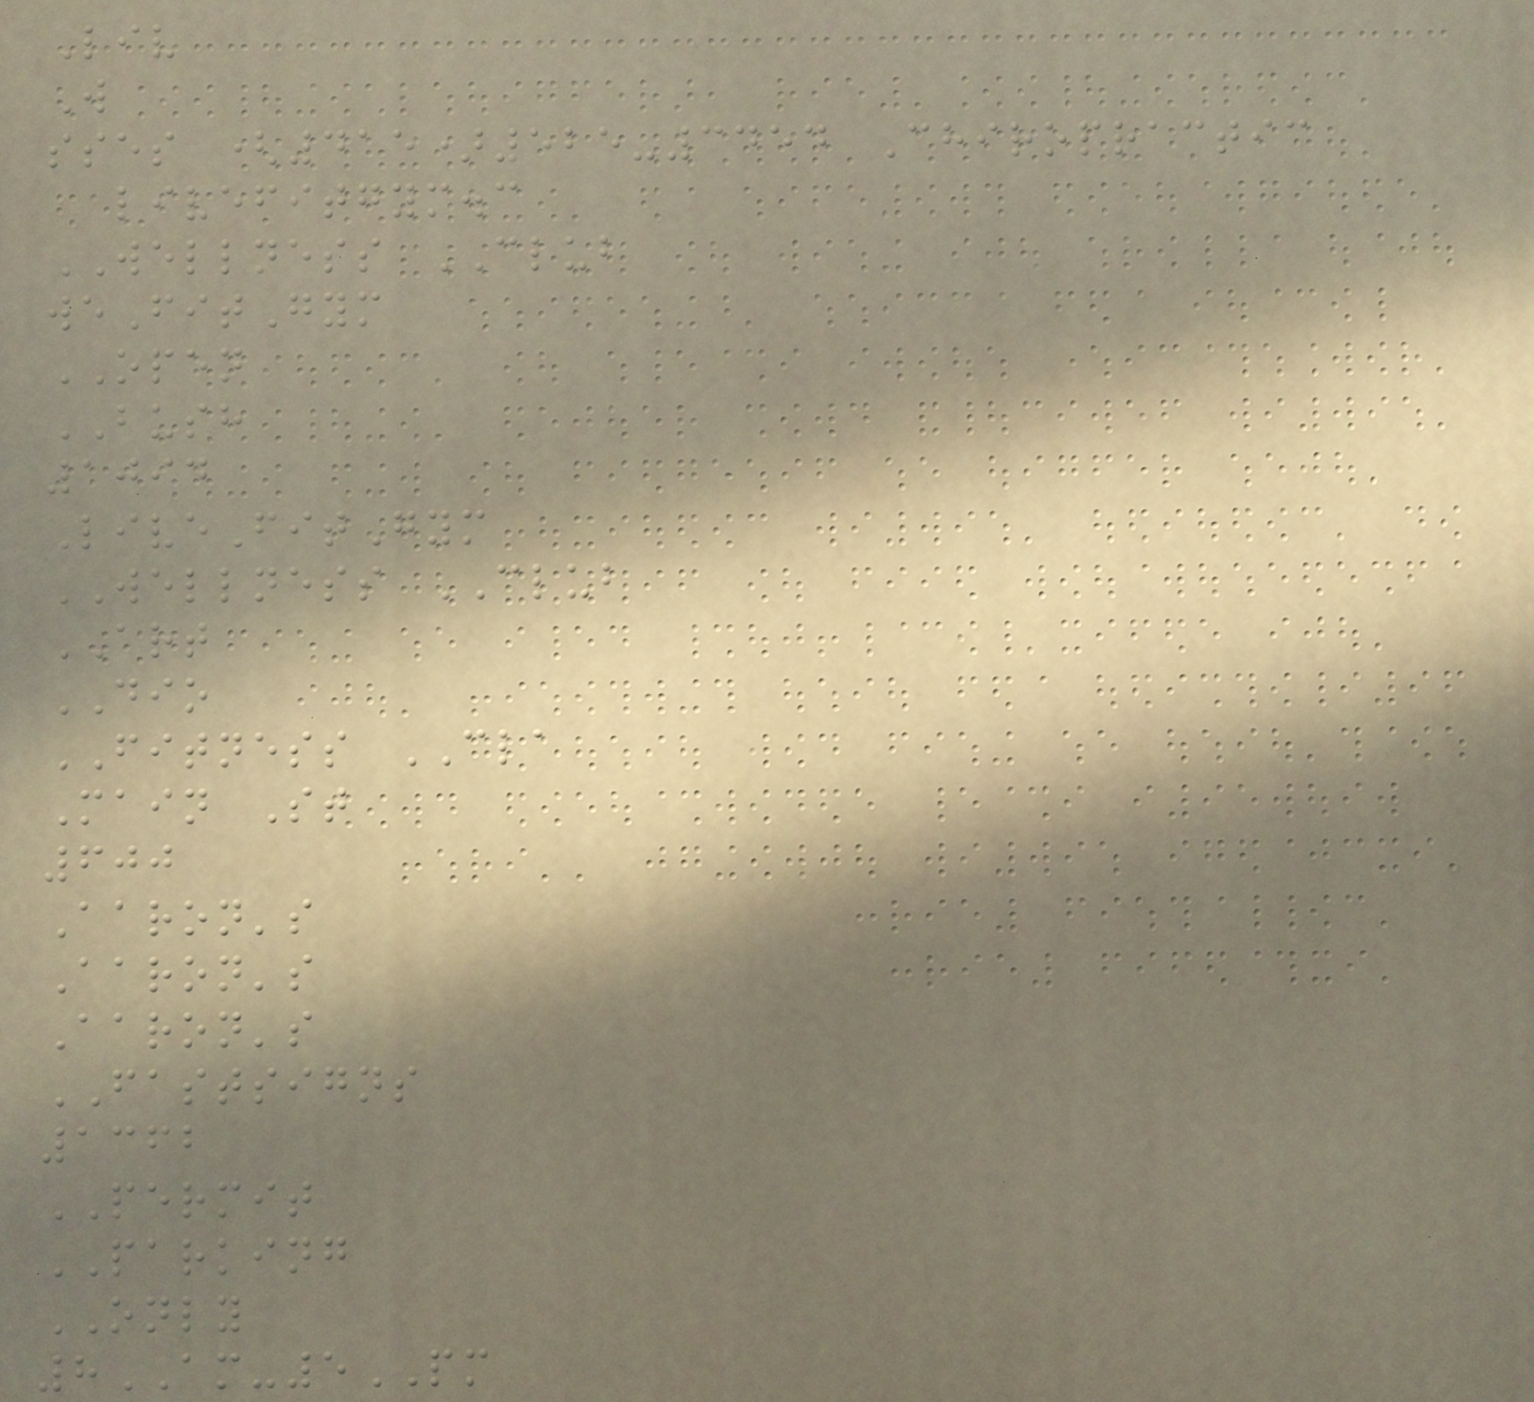Liv
W
sses (415)525-3454 Chiropractic
livefitgym.c
WELLNESS CLUB
weFitGym
OPEN
BUSH
1094
LiveFitGym
WELLNESS CLUB
ART
DIO
FITNESS CLA
Main St
600
Aaron's
Aaron's
Aaron's
FASTSIGNS
1362
PERMIT
PARKING
ONLY
8AM-5PM
